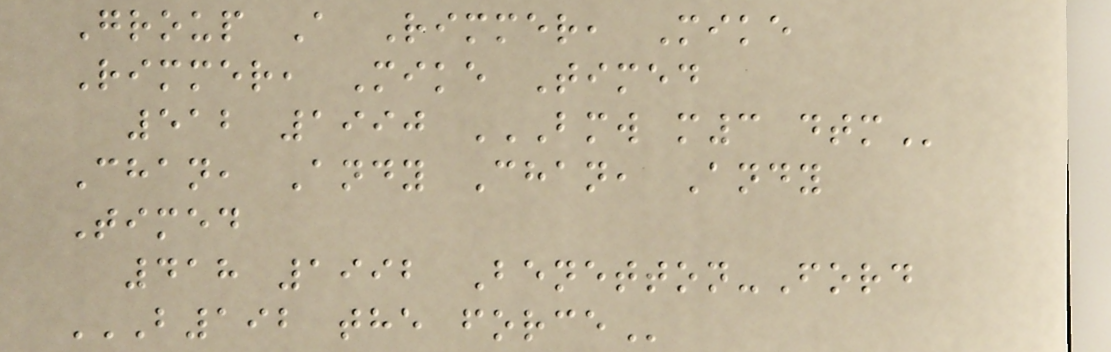Group A Rimmer, Mike
Rimmer, Mike Timed
512 1990 BMW M3 DTM
Chan, Andy Chan, Andy
Timed
418 1992 Benetton-Ford
B192 THE FORCE
